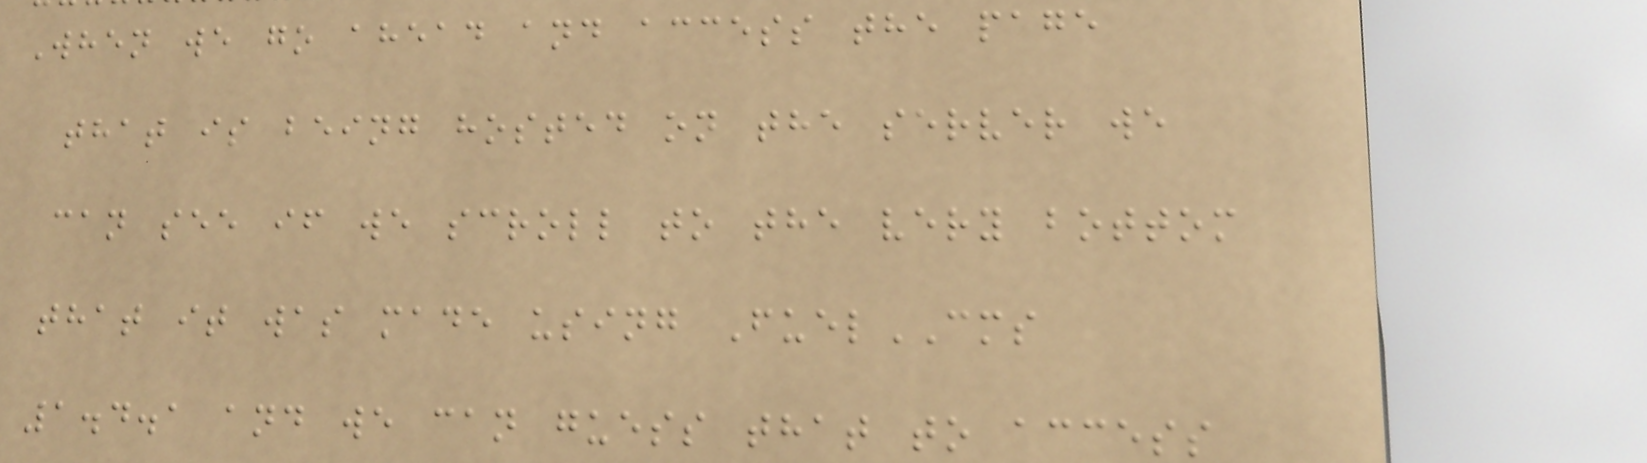When we go ahead and access the page
that is being hosted on the server we
can see if we scroll to the very bottom
that it was made using FuelCMS
1.4.1 and we can guess that to access
